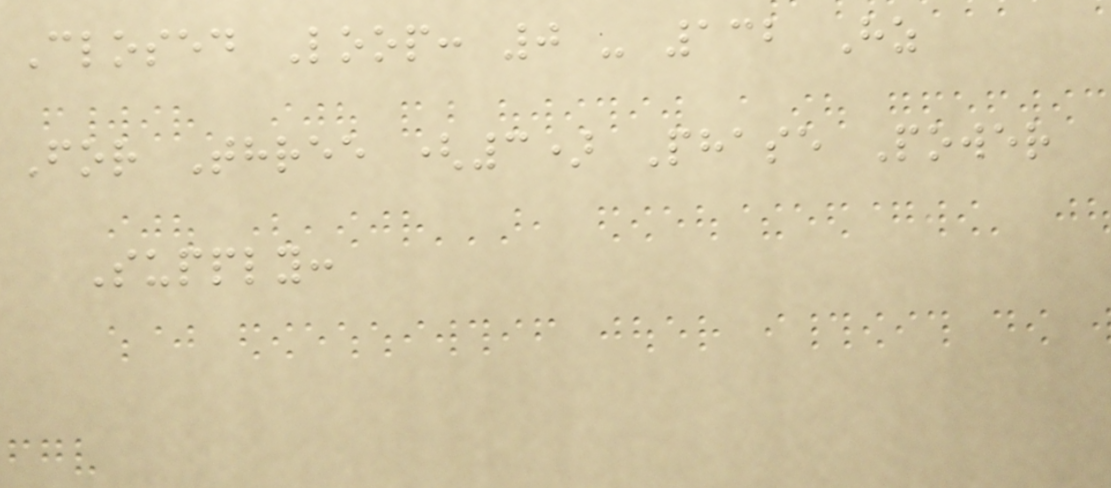Closed Loop: 0 - 132 Hz
For Three (3) Phase Power
Supply:
